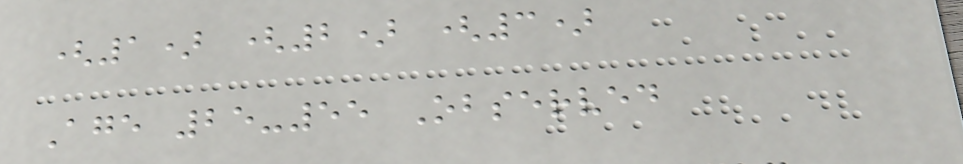(1) (2) (3)
Age 25-55 Observed
